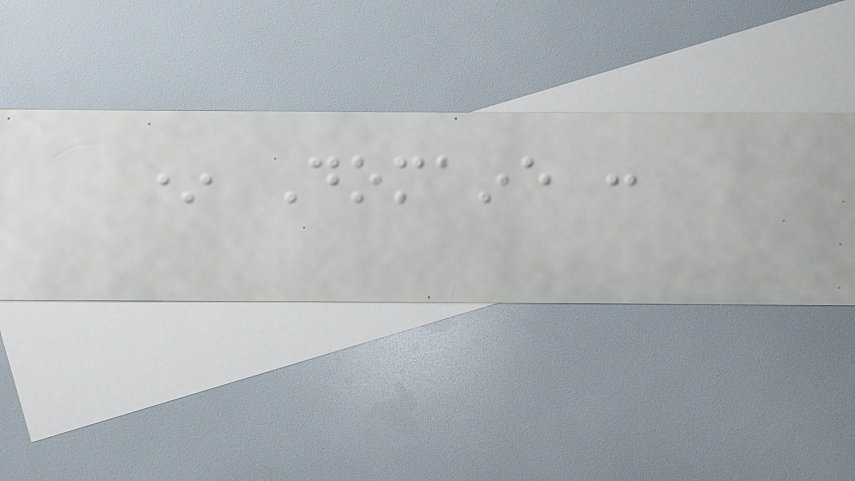* Domaine :
